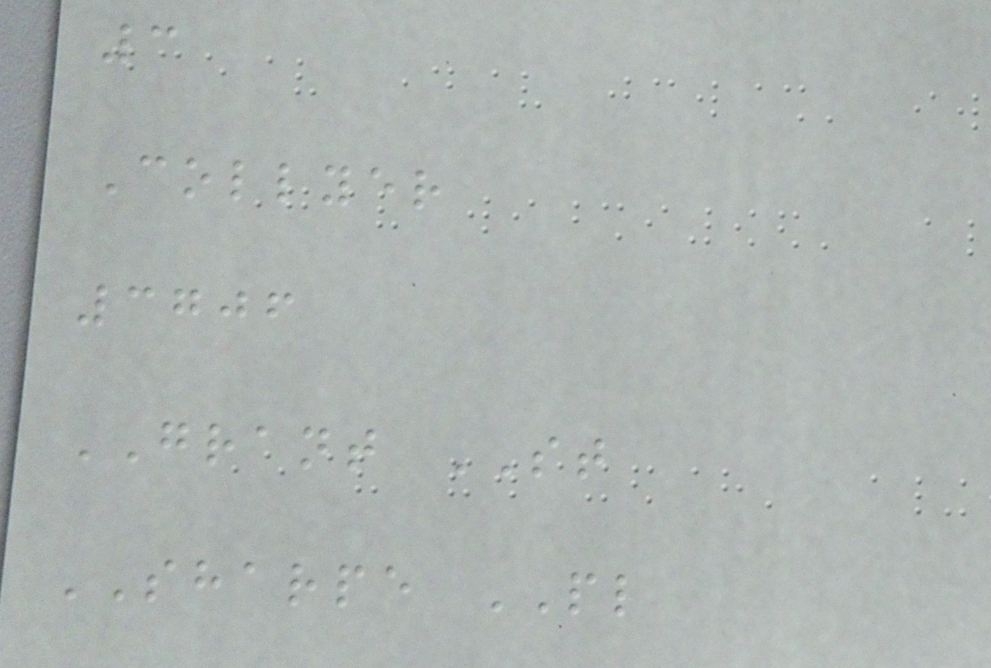3
Collyer
3706
GRANT ST
SHARPE PL
